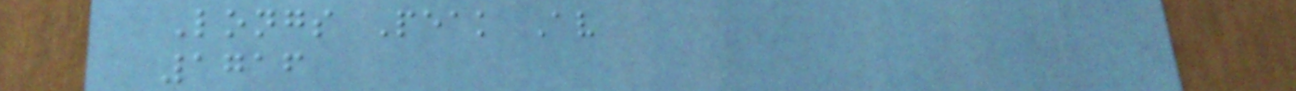Longs Peak Av
1716
